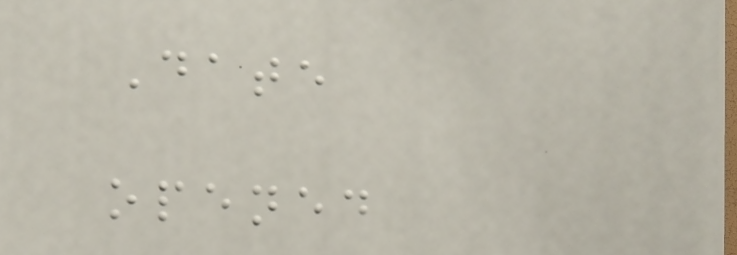Date
opened
